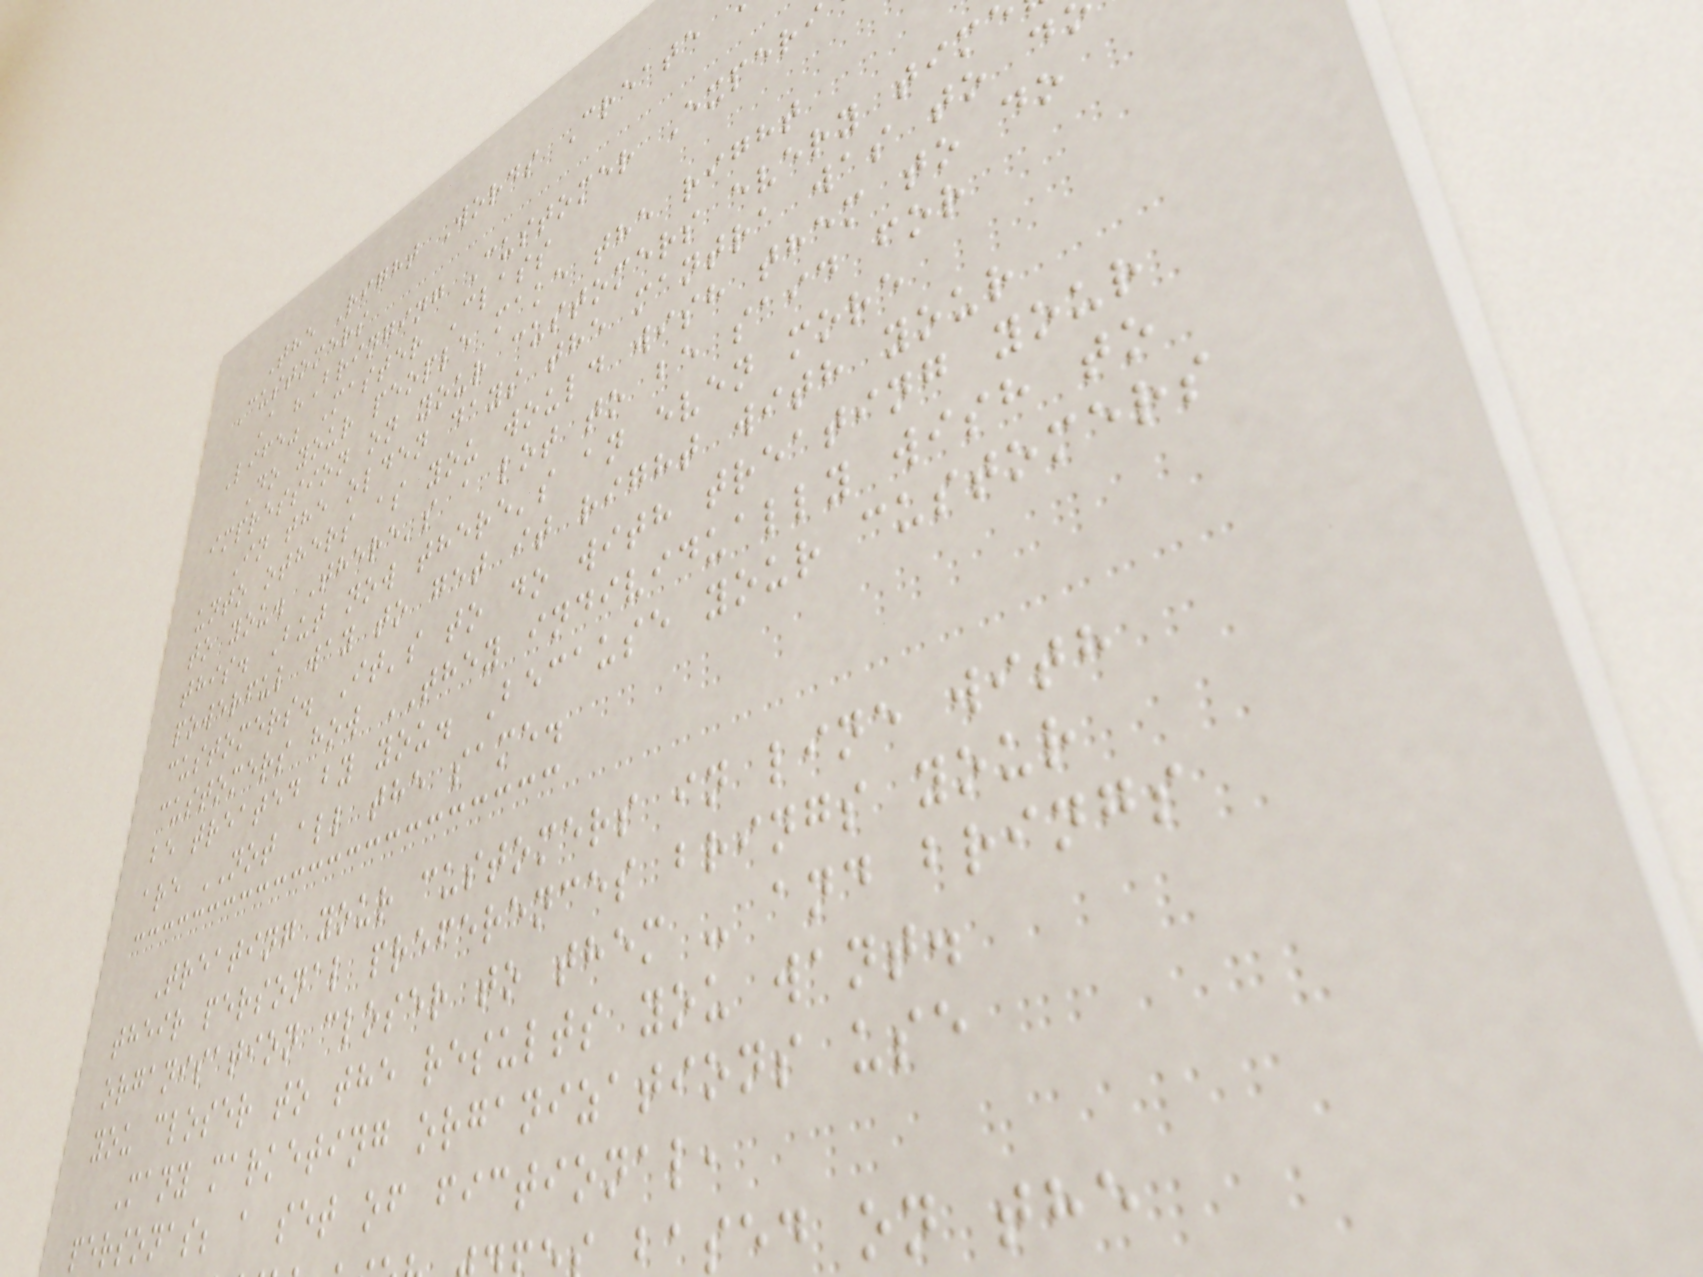The Right Words Create
Customers
A "Bringing Customer Experi
Life" Master Class
Do your people make the right
impression on your customers every tim
In the olden days the mantra was to d
unto others as you would wish them to do
to you. There's a lot to be said for
this. But now there's an even more
powerful way to get it right with your
customers. It's to do with treating your
customers how THEY individually wish to
be treated by you. Because your customers
are NOT all the same.
Treating your customers in line with
their personal preferences brings your
organisation closer to them - and brings
you closer to the results you want.
Many marketing organizations use
personas; a set of fictional,
ased on the
